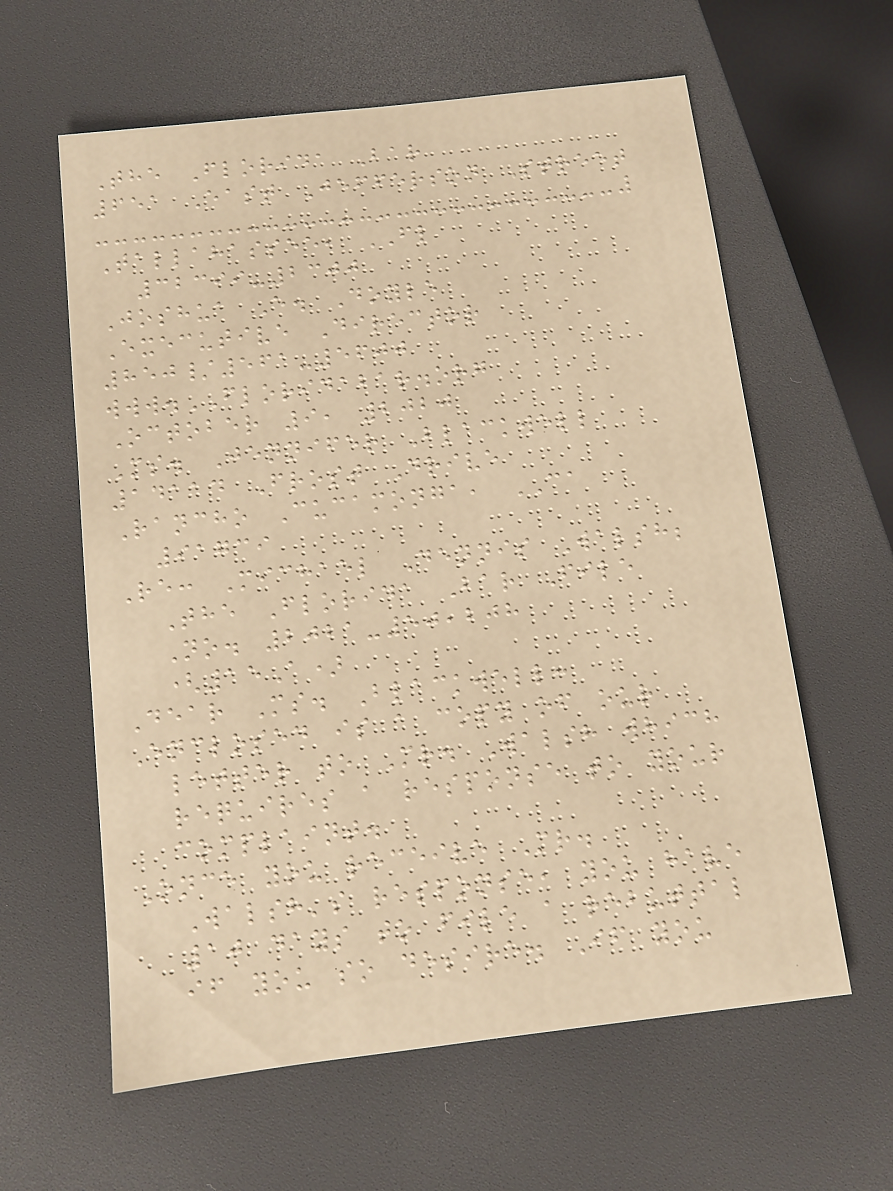The Florida Bar
651 East Jefferson Street
Tallahassee, FL
32399-2300
Joshua E. Doyle
Executive Director
850/561-5600
www.FLORIDABAR.org
October 9, 2020
Ms. Jennifer Blackwell
14114 Frost Drive
Rancho Cucamonga, CA
91739
Re: Michael Dennis Walsh;
The Florida Bar File
No. 2021-50,208
(15A)
Dear Ms. Blackwell:
Enclosed is a copy of our
letter to Mr. Walsh which
requires a response to your
complaint.
Once you receive Mr.
Walsh's response, you have
10 days to file a rebuttal
if you so desire. If you
